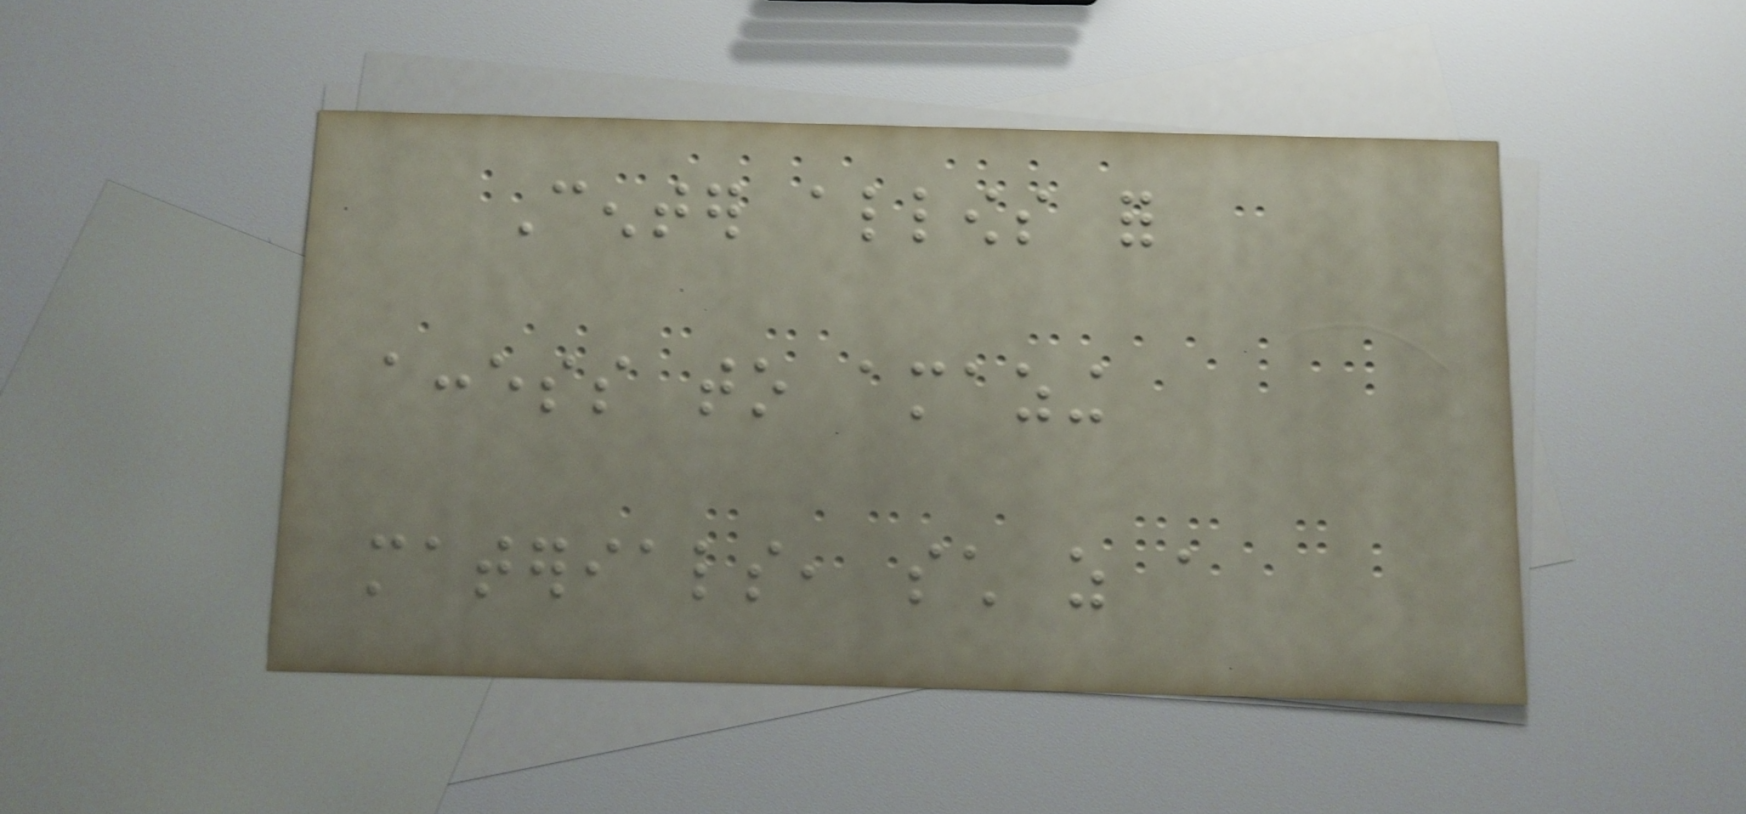Center allows for
access to amazing
materials, such as a
